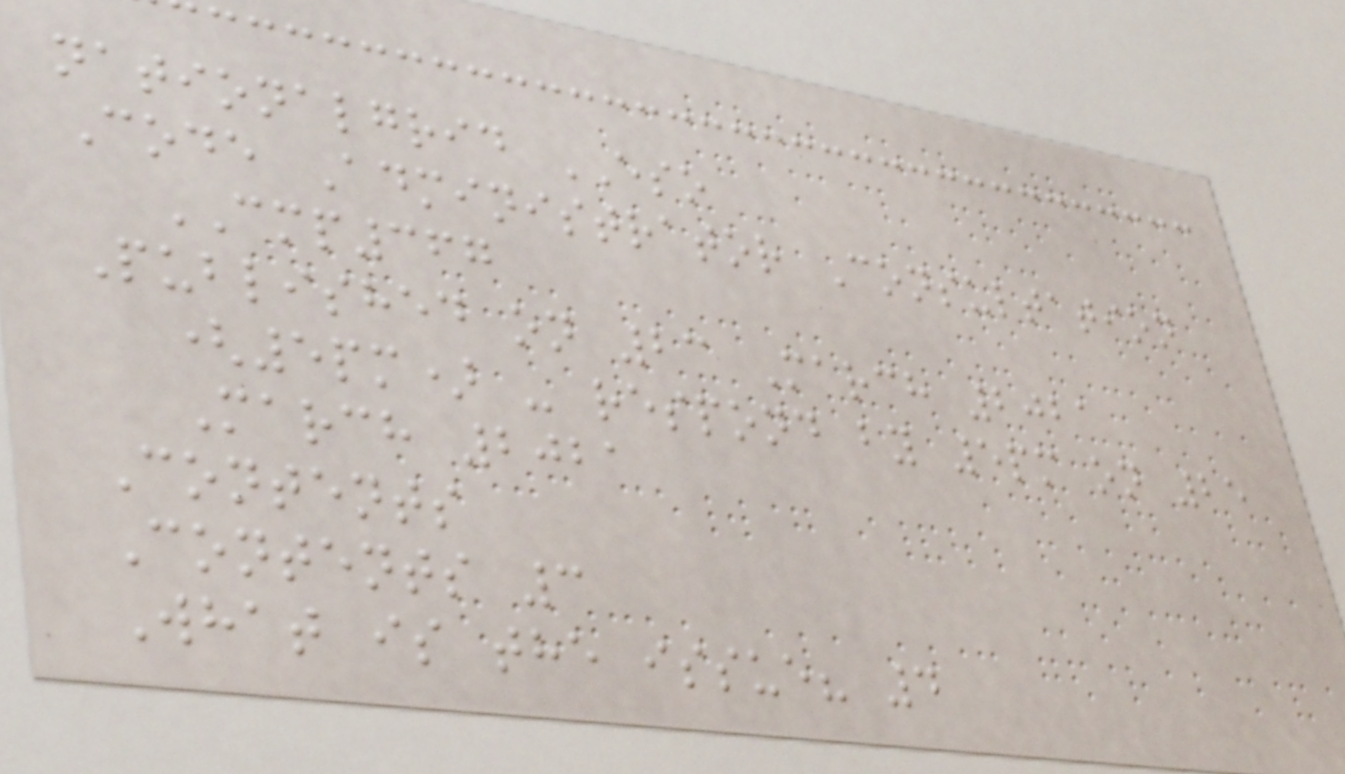nationalgrid ESO
Code Administrator Consultation
CMP367
Published on 23 March 2021
(5pm) - respond by 5pm on 25
March 2021
Contents
Contents 3
What is the issue? 4
